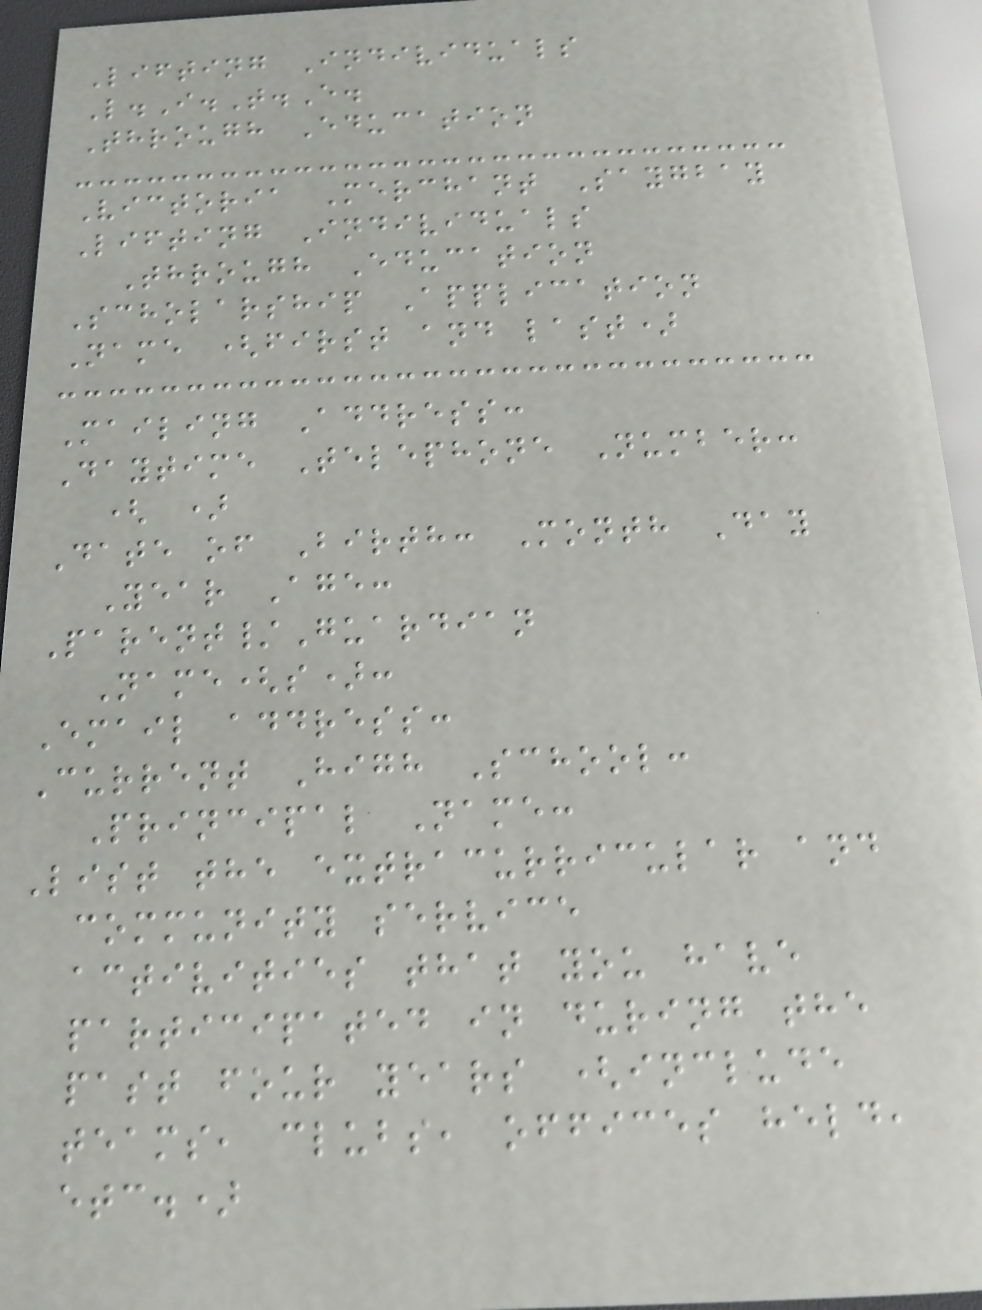Lifting Individuals
L.I.T.E.
Through Education
Victoria Merchant Saygbay
Lifting Individuals
Through Education
Scholarship Application
Name (first and last)
Mailing Address:
Daytime Telephone Number:
( )
Date of Birth: Month Day
Year Age:
Parent/Guardian
Name(s):
Email address:
Current High School:
Principal Name:
List the extracurricular and
community service
activities that you have
participated in during the
past four years (include
teams, clubs, offices held,
etc.)
